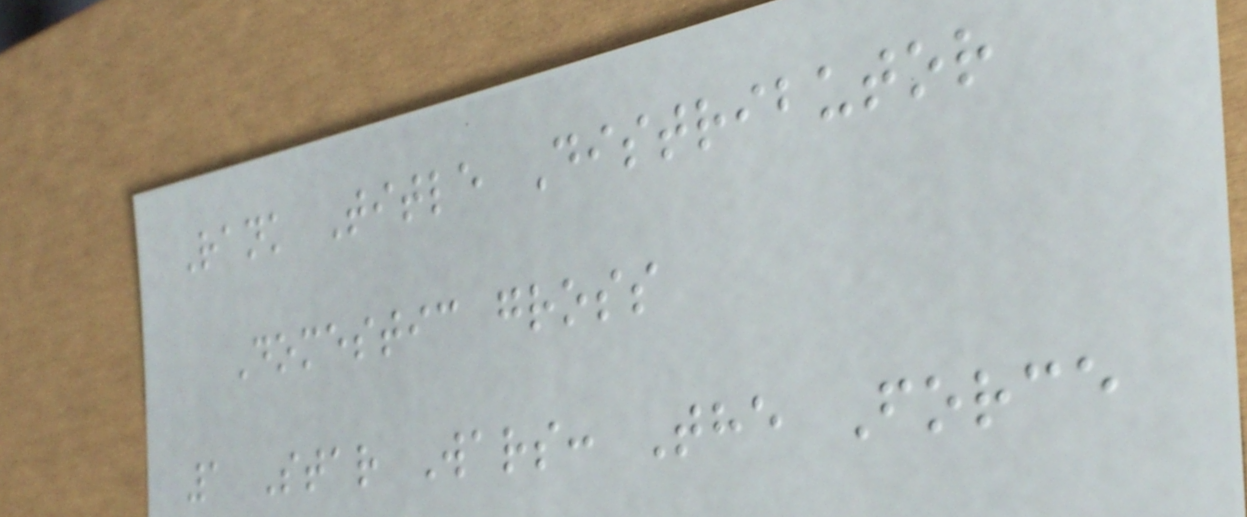Rank Title Distributor
Domestic gross
1 Star Wars: The Force
